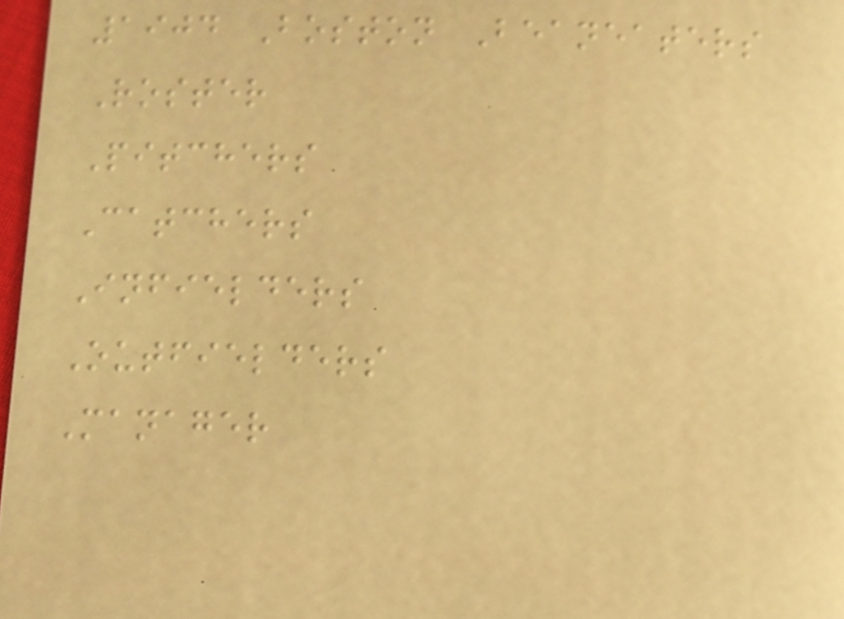1904 Boston Beaneaters
Roster
Pitchers
Catchers
Infielders
Outfielders
Manager
